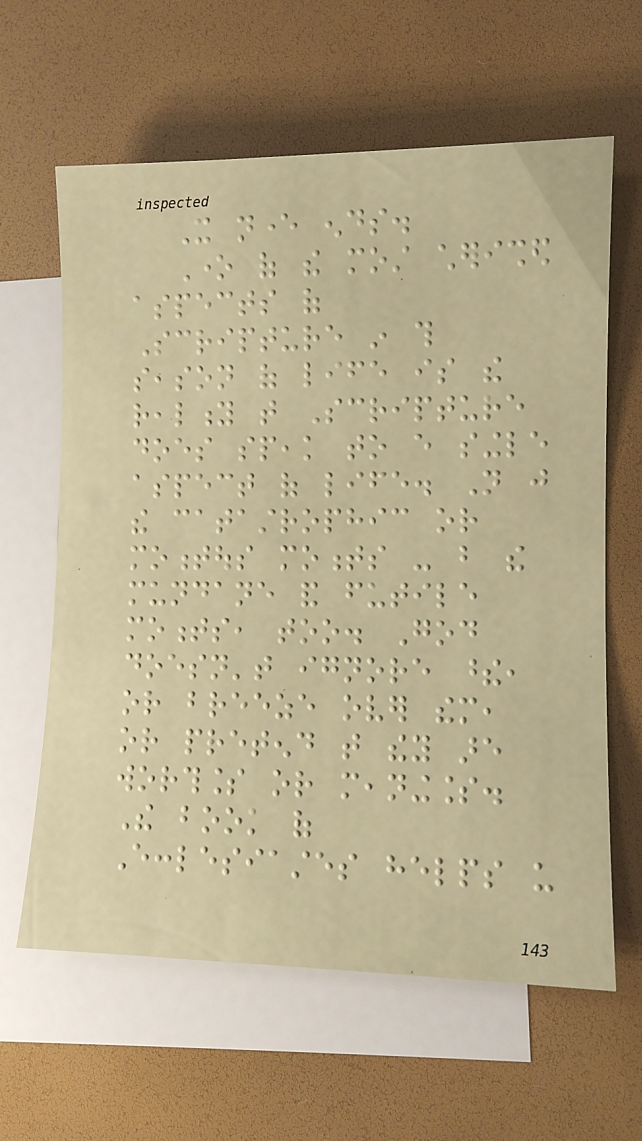It never ends.
One of the most cherished
aspects of
Scripture in this
season of life is the
reality that Scripture
does speak to every single
aspect of life. Not just
the catastrophic or
momentous moments - but the
mundane and futile
moments, too. God
doesn't ignore these,
or breeze over them,
or pretend that they are
worthless or meaningless.
The book of
Ecclesiastes helps us
